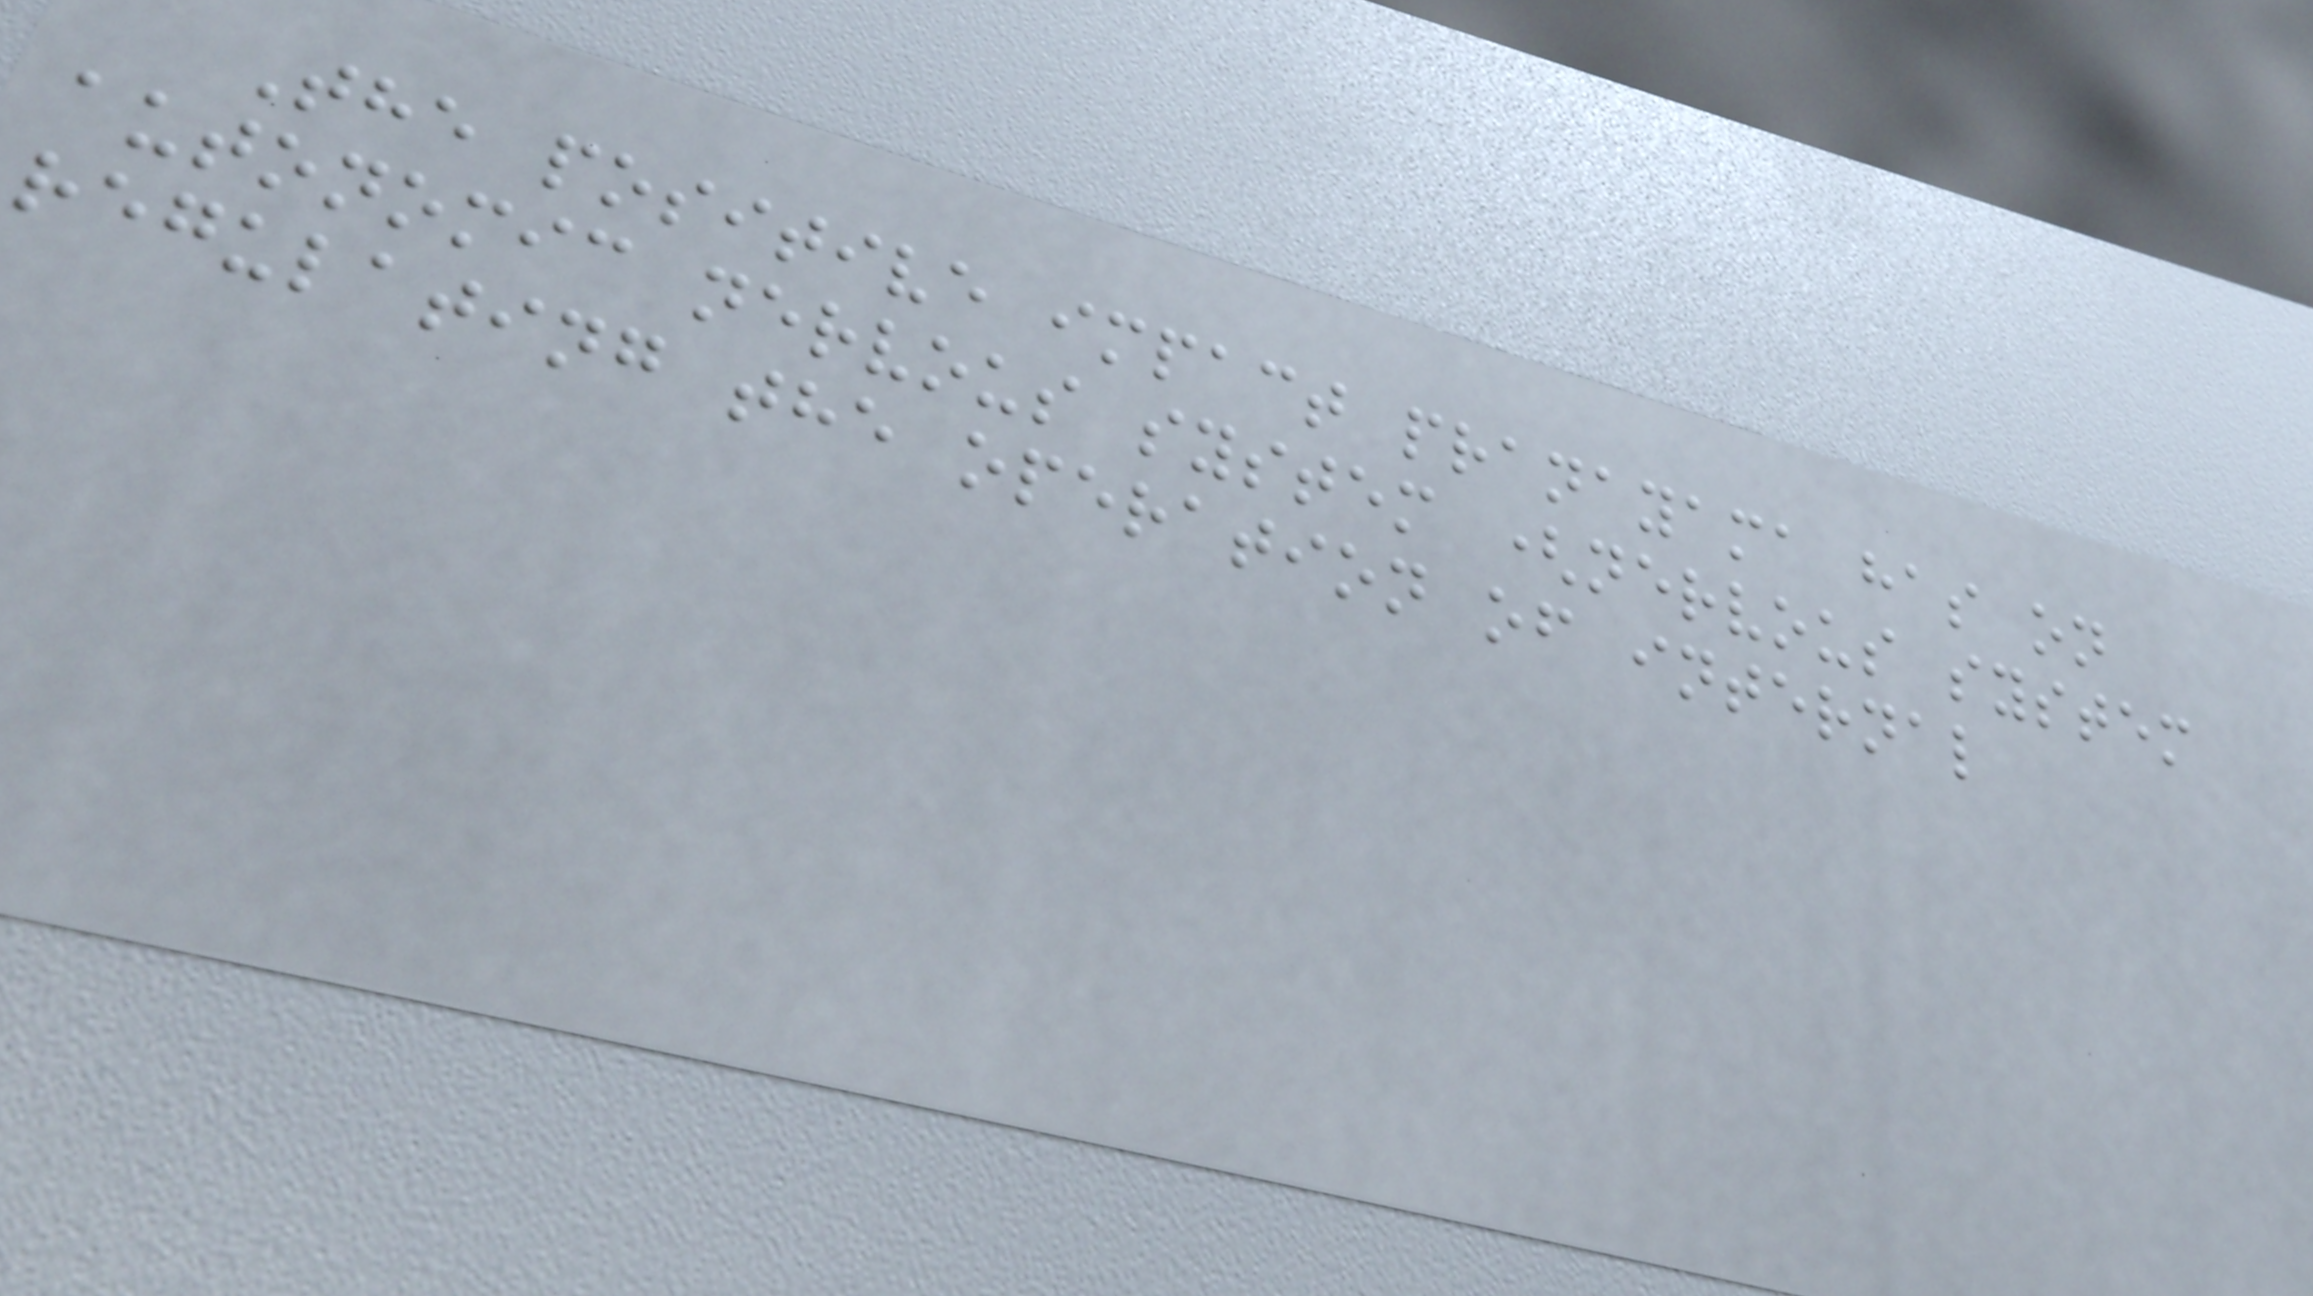The positive impact pranayama has on
autonomic nervous system (nervous system
regulating the operation of internal
